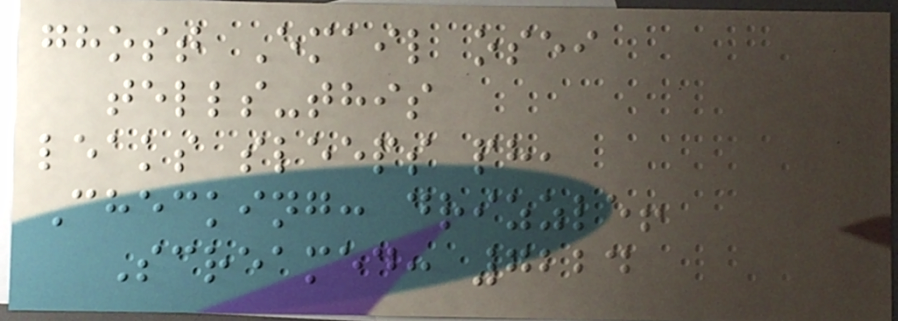ghost Email osei
tells-this
leaks sleeps ph,
Checking: drizzle!
Screamed: 7224
